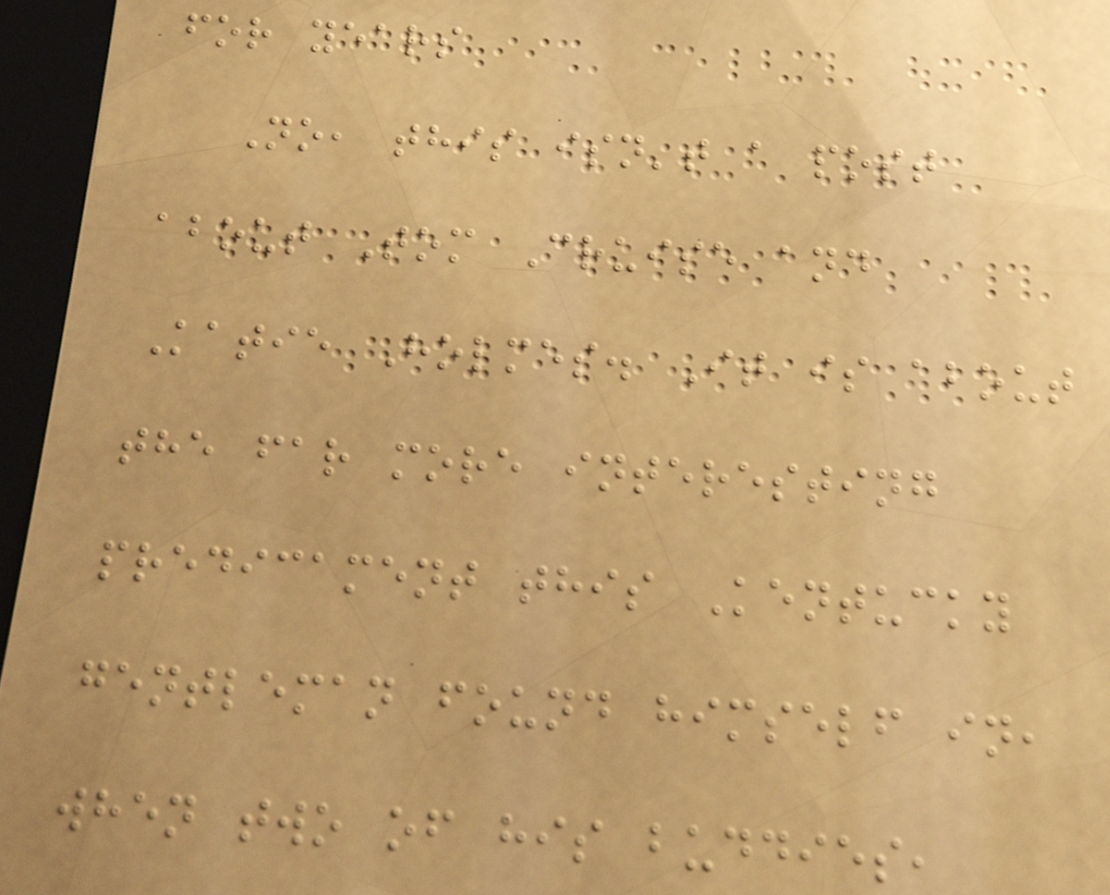for years
No, this isn't a post
about Tom Cruise and
Katie Holmes. It is about
the far more interesting
predicament this Kentucky
gentleman found himself in,
when two of his buddies,
